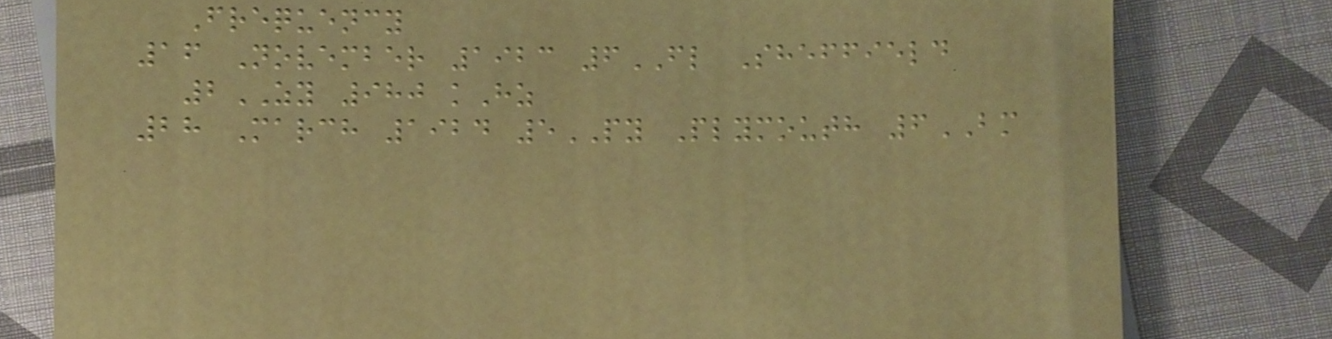Frequency
16 November 1923 6FL Sheffield
2ZY 980 kHz
28 March 1924 5PY Plymouth 6BM
